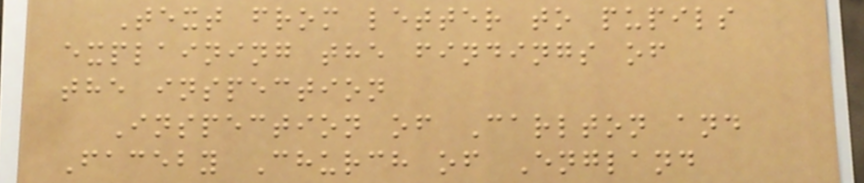Text from letter to pupils
explaining the findings of
the inspection
Inspection of Carlton and
Faceby Church of England
